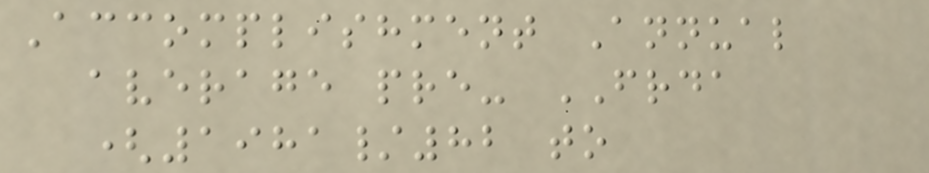Accomplishment Annual
average pre- FRDA
(1981/82 to
